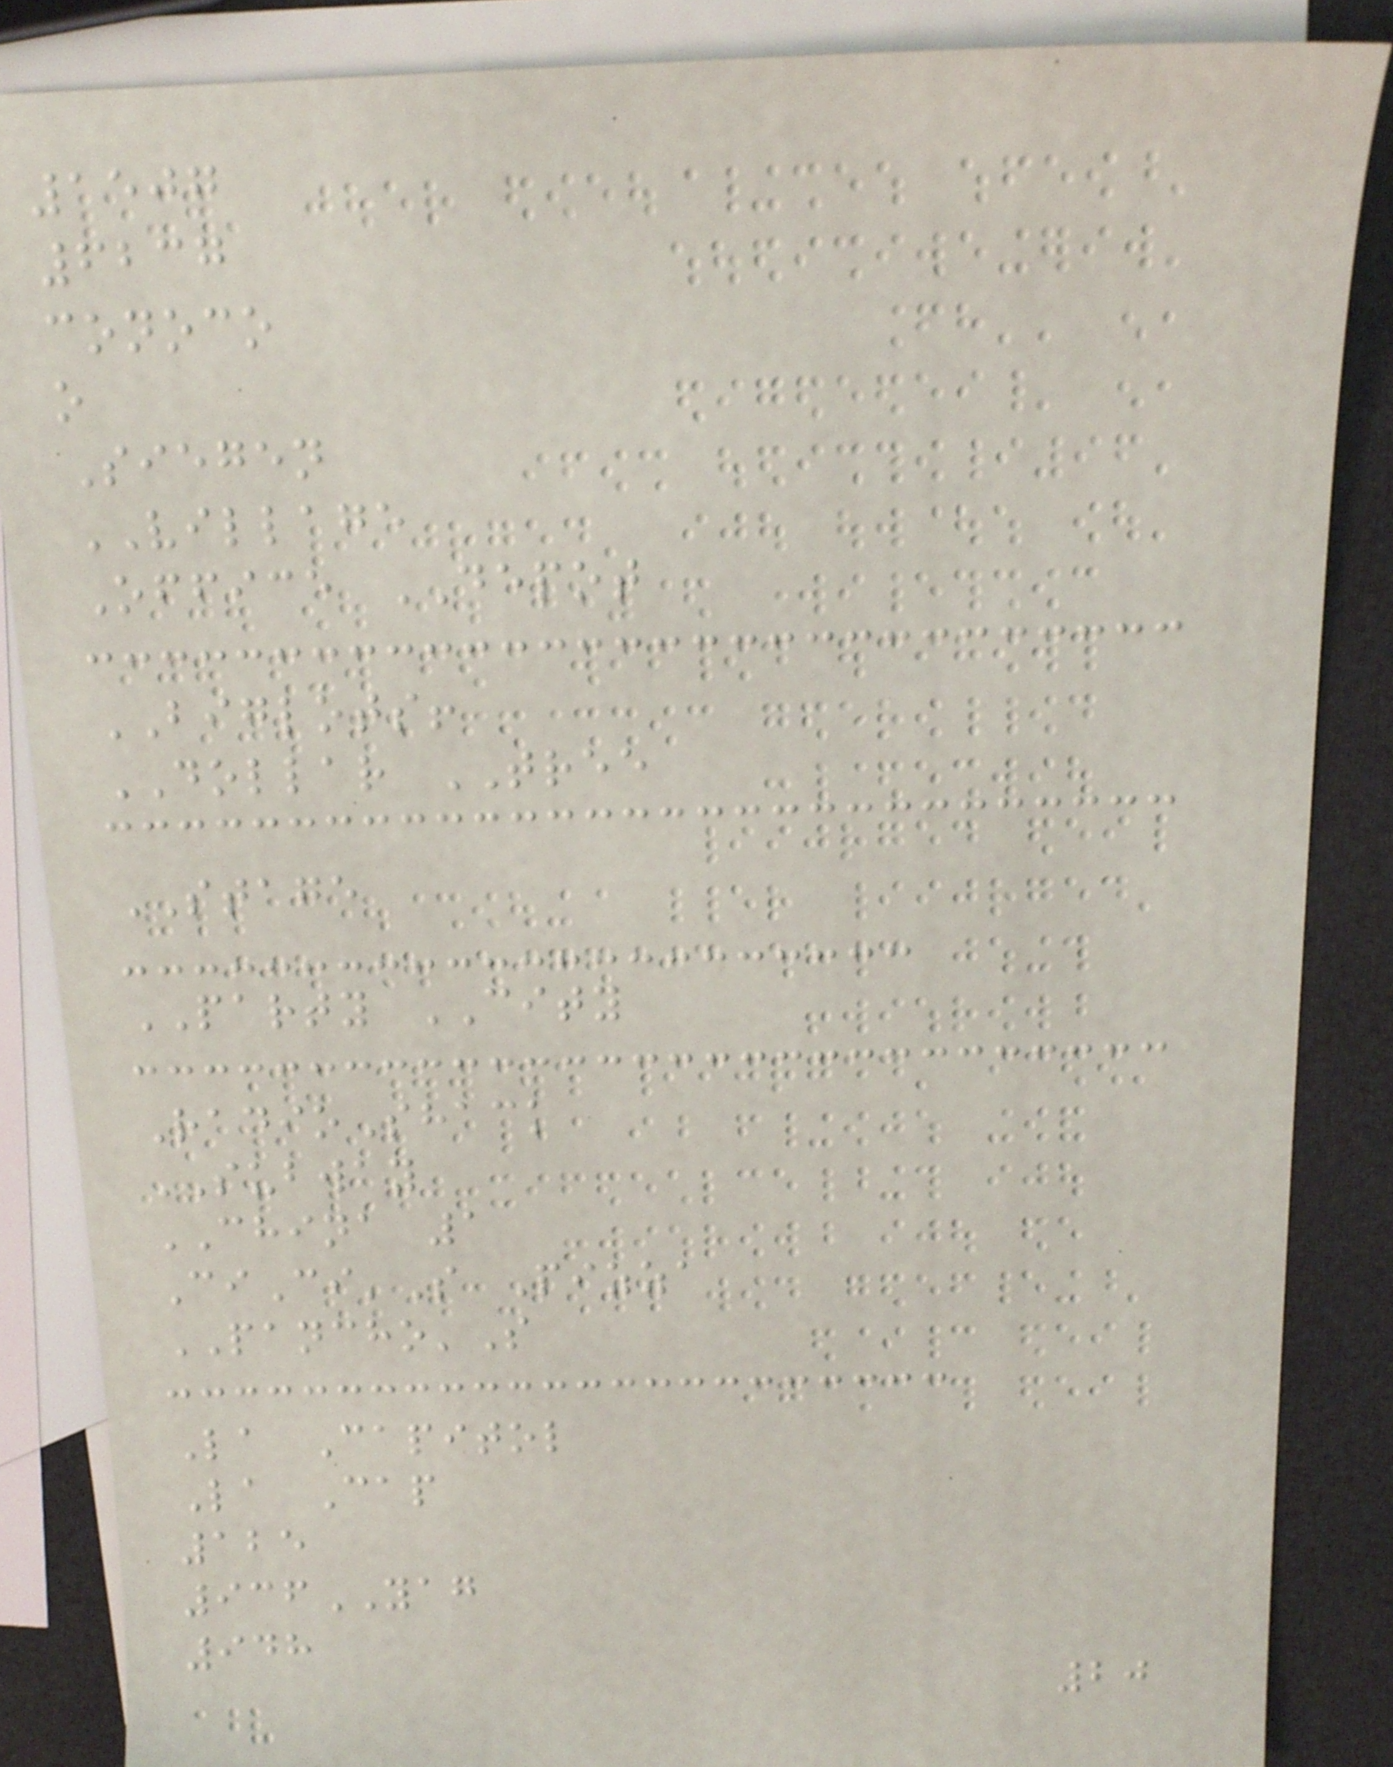1507
6237
conoco
o
Siegen
VILLAGE
Office DEPOT
BIGLOTS!
DOLLAR TREE
STAGE
PARTY CITY
RadioShack
SUBWAY
CHINA 1
CiCi'S Pizza
PANCHO'S
La Capitol
La Cap
125
936YAG
948
20
